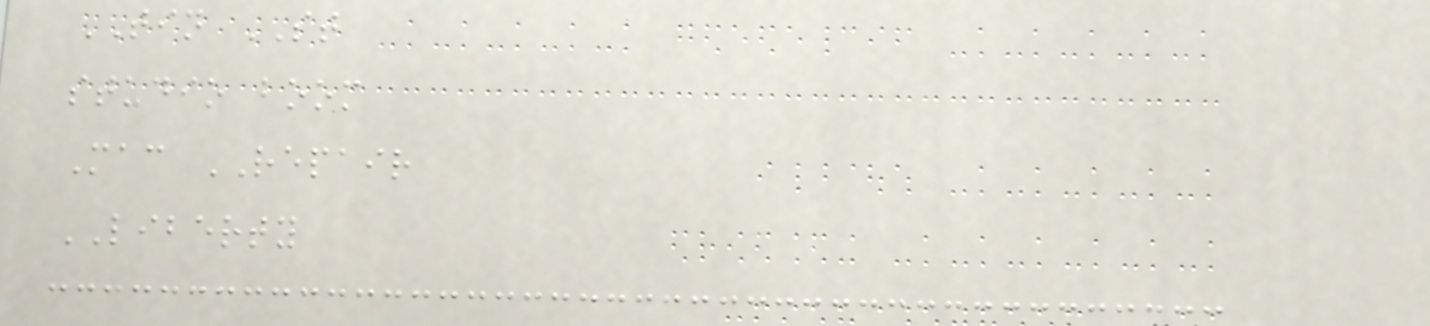TIN ST
studio boom
Mac REPAIR
LIBERTY
